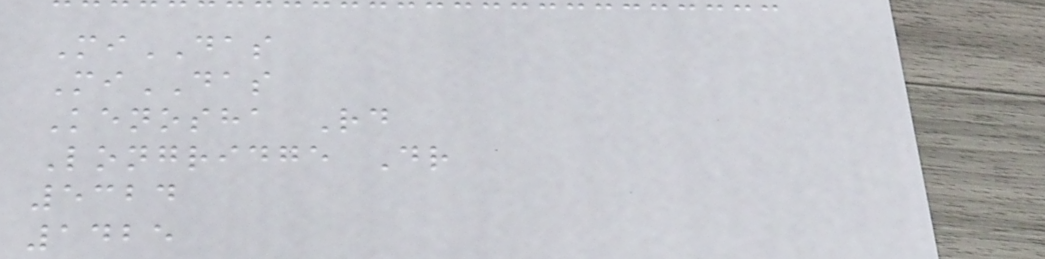MiDAS
MiDAS
Kenosha Rd
Longridge Dr
5324
1425
